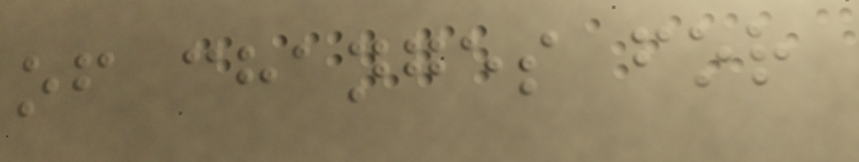of changes for
